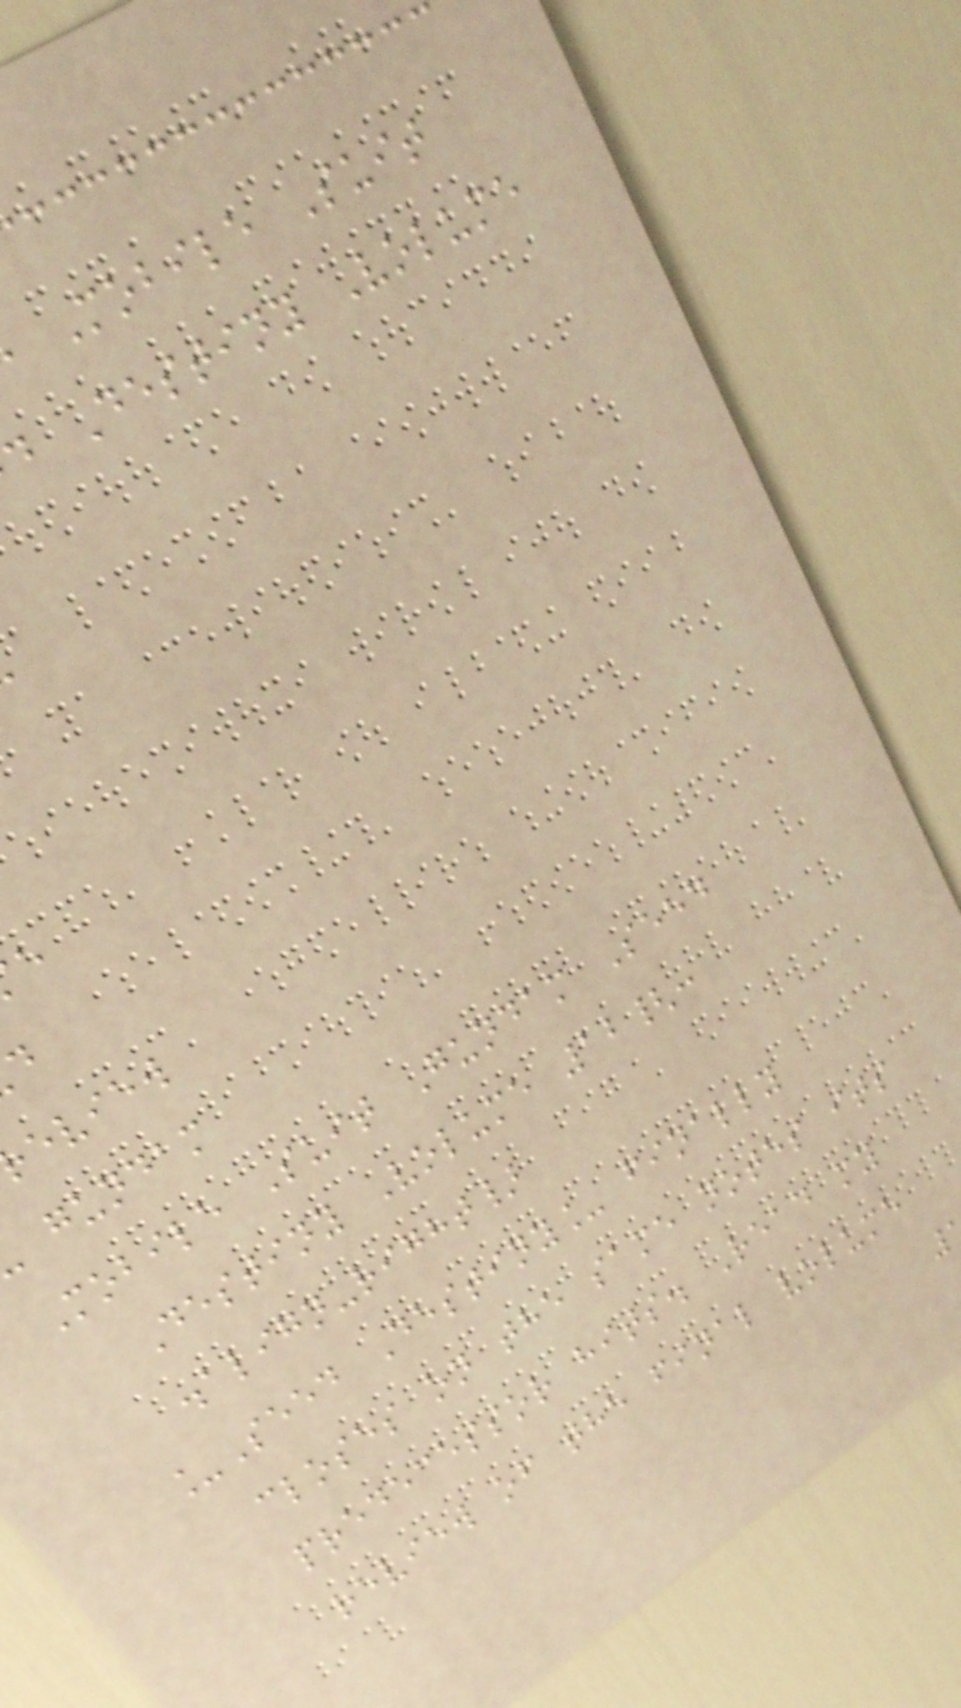Mobile Suit
d Destiny Volume
eview
gundam
Mobile Suit Gundam Seed
Destiny Volume 12{:
.align-right}
_Seed Destiny_ finally
closes on the same notes its
predecessor hits. Read my
review of the final volume
